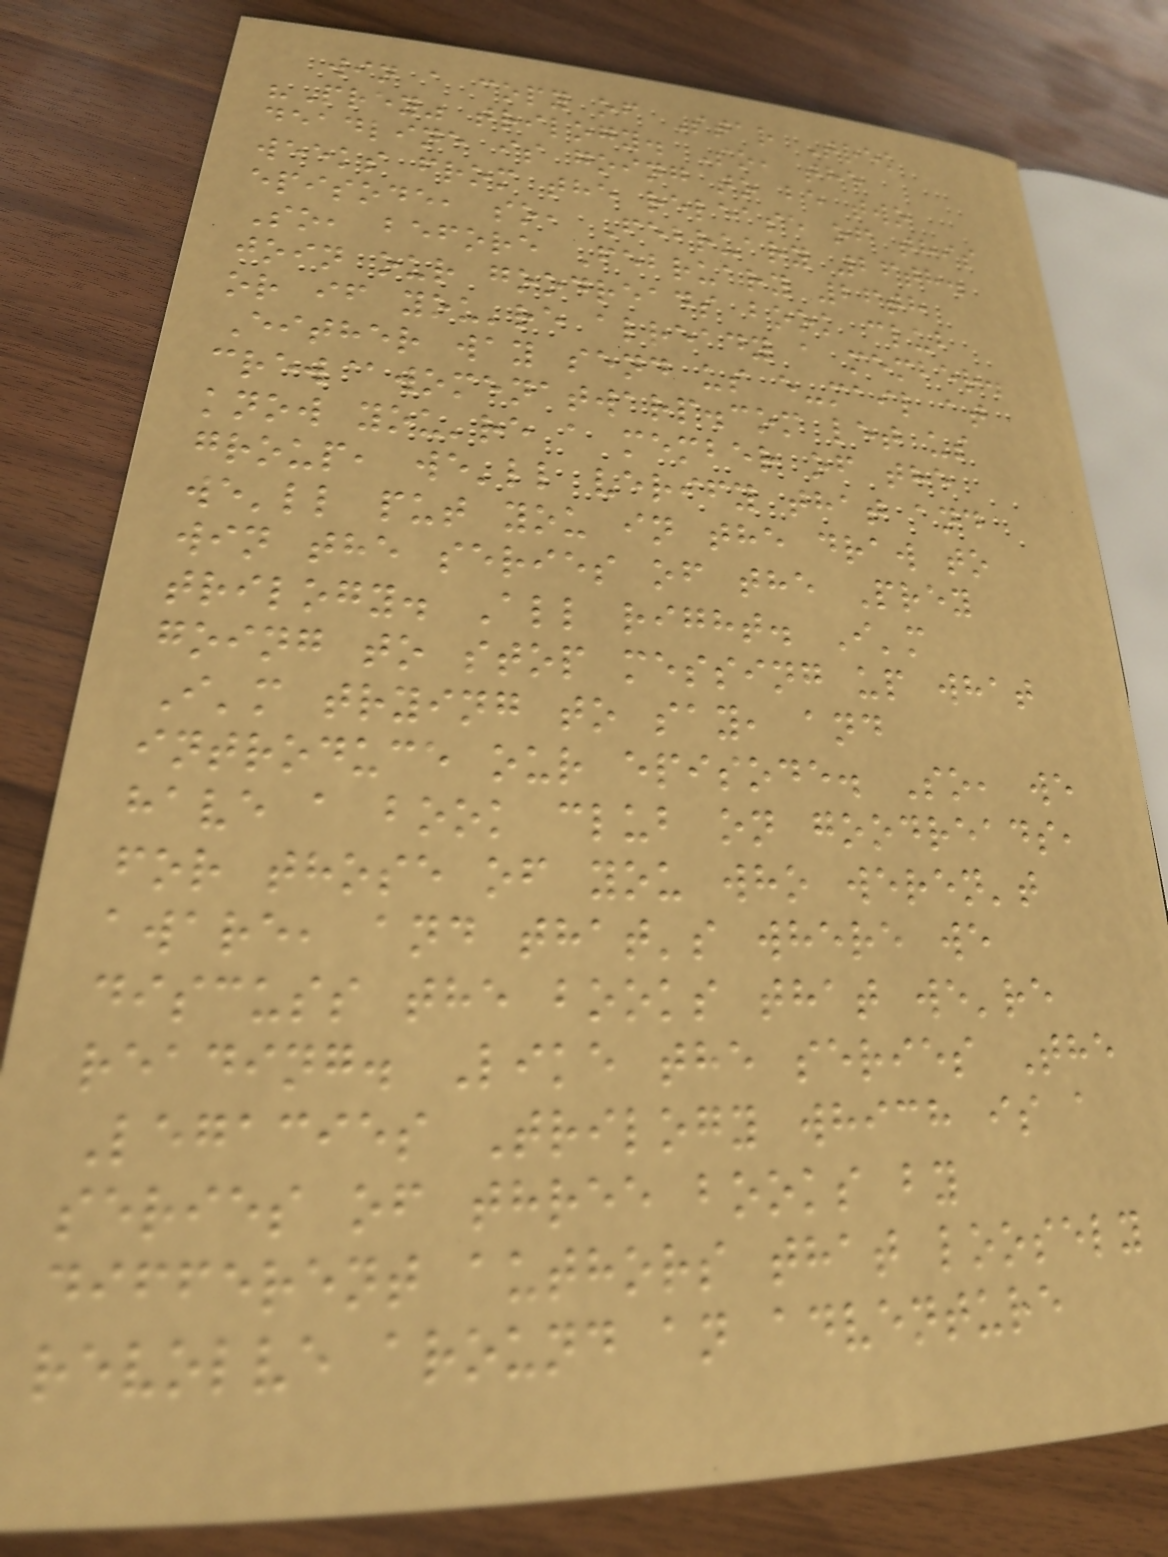win a copy of Star Trek
"Prey" trilogy. So, the
deadline is going to be two
weeks from the release of this
episode, so, February 26th.
So, before February 26th
join our goodreads book club
or if you're already a member.
Either way send us e-mail at
crew@womenatwarp.com let us
know you're a member of the
group, we'll verify that and
we'll put you in the draw to
win the series of the Prey
trilogy. All right. I'm
going to stop messing up what
I'm trying to say, and
introduce our episode. So, we
have a book club on goodreads,
for those of you who weren't
aware, and that's where we
discuss the books that we're
reading. Like the series The
Legacies Trilogy which is a
series of three books by
different authors that loosely
revolve around an adventure
